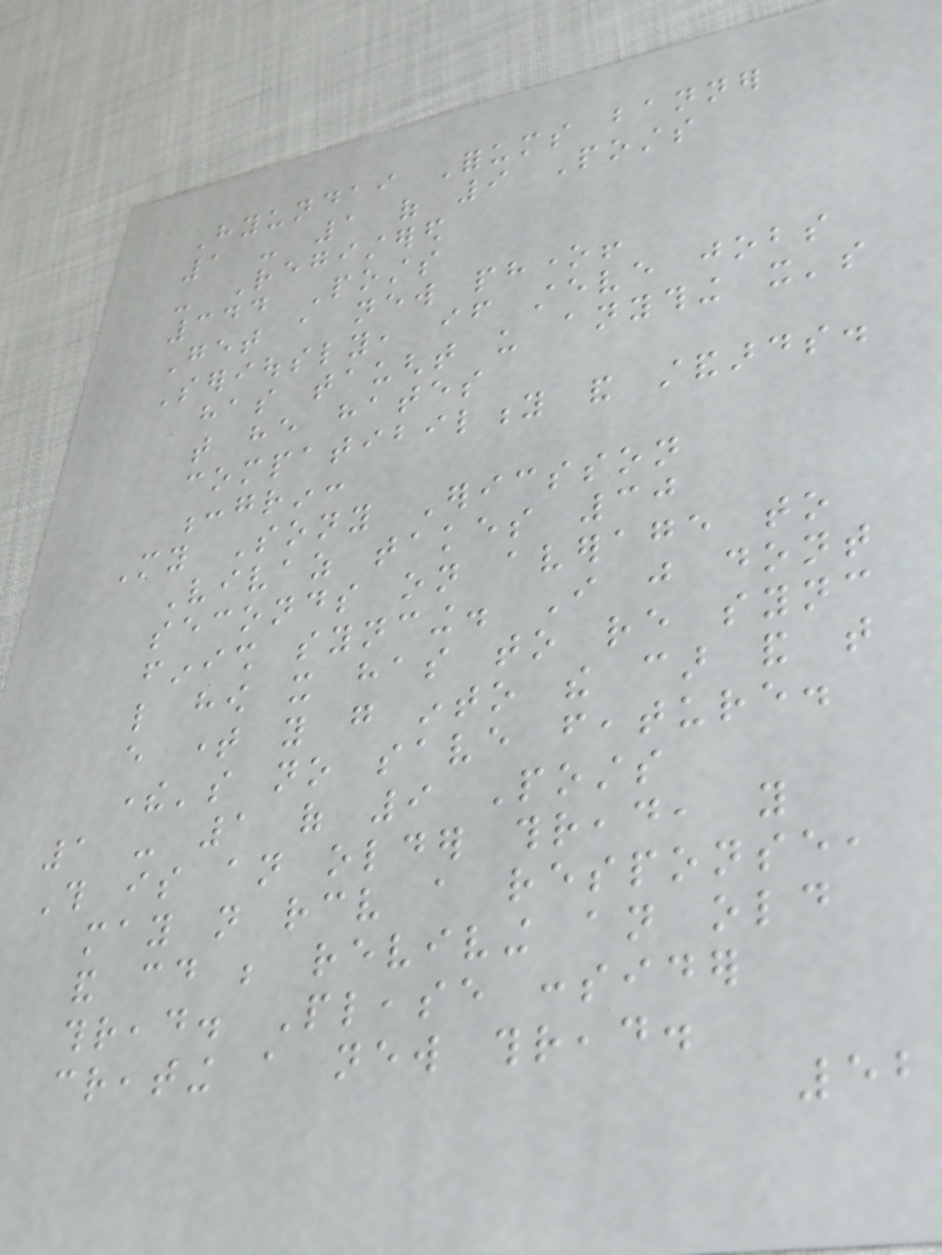Hyundai Forums banner
1 - 1 of 9 Posts
- Registered
344 Posts
Get a new phone!
Seriously, if steve jobs
has taught us anything it's
that he hates
compatibility and standards.
:grin:
My Sony Ericsson
Vivaz takes 30
seconds on average to
finish syncing. I just dont
like how it has to re sync
every time you go into the car and that
there's no save feature.
1 - 1 of 9 Posts
This is an older thread, you
may not receive a response,
and could be reviving an old
thread. Please consider
creating a new thread.
52
